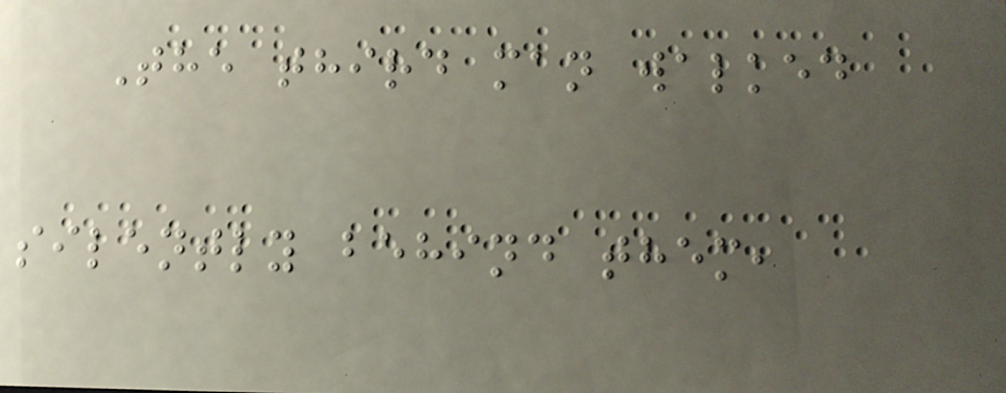The third man walked
silently behind them,
